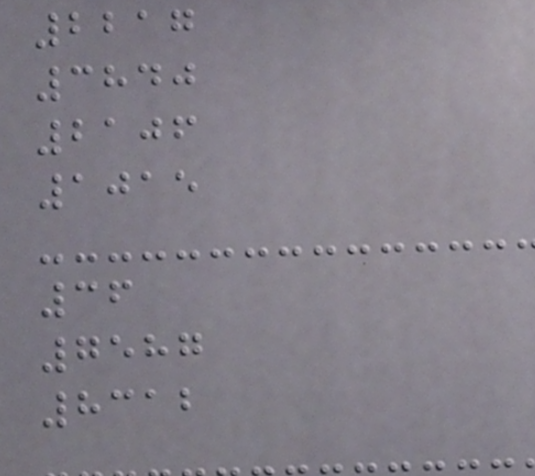2217
3840
2106
1015
36
7587
8312
